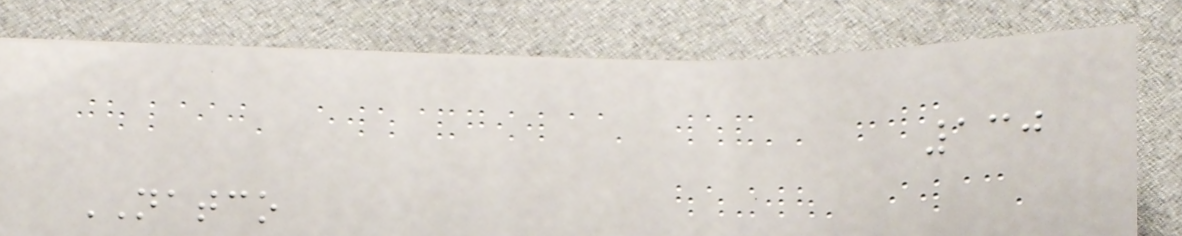130
NATCO
